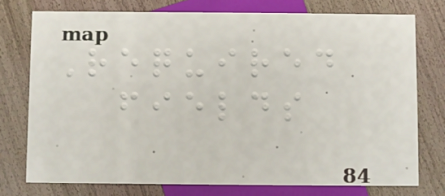Required
fields
